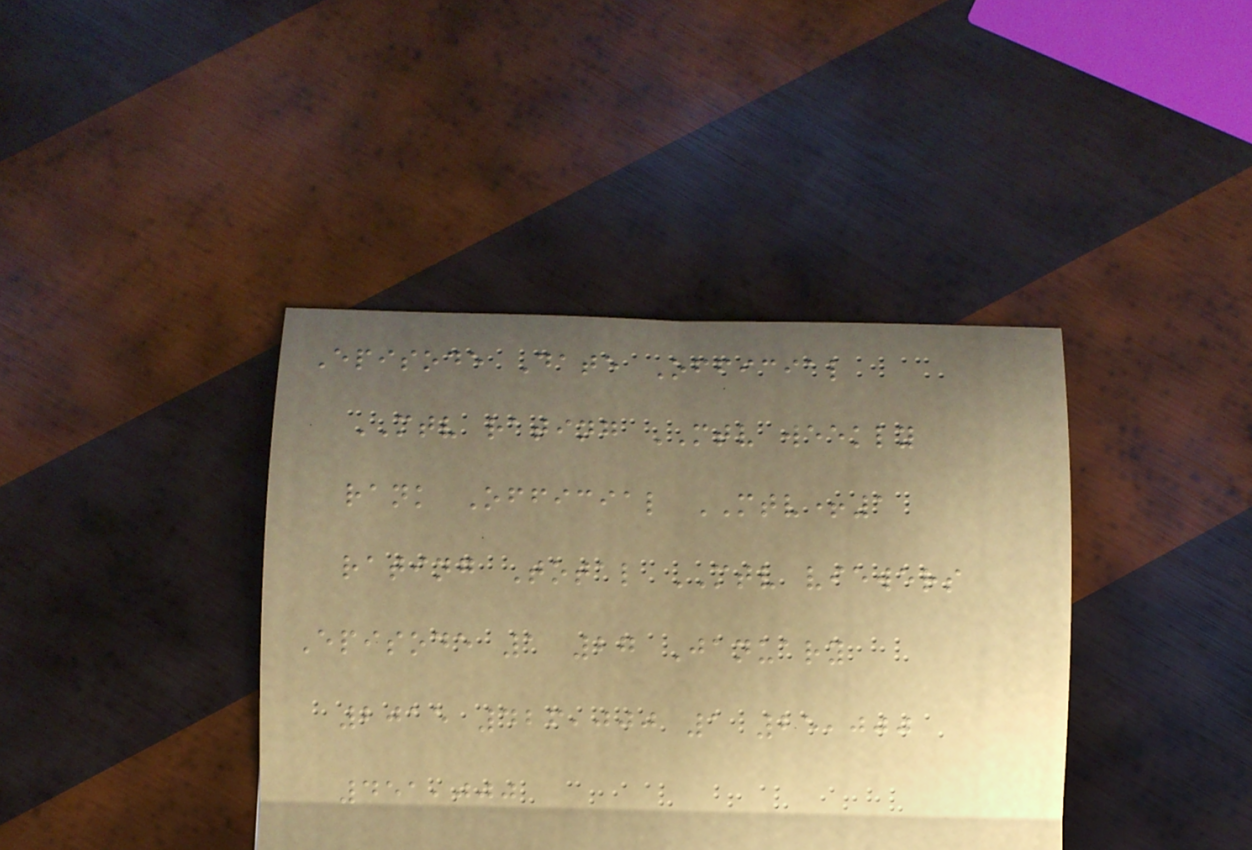Episode Date Official
MTV rating MTV weekly
rank Official MTV+1
rating Total MTV viewers
Episode 1 27 January
2015 426,000 1 25,000
451,000
